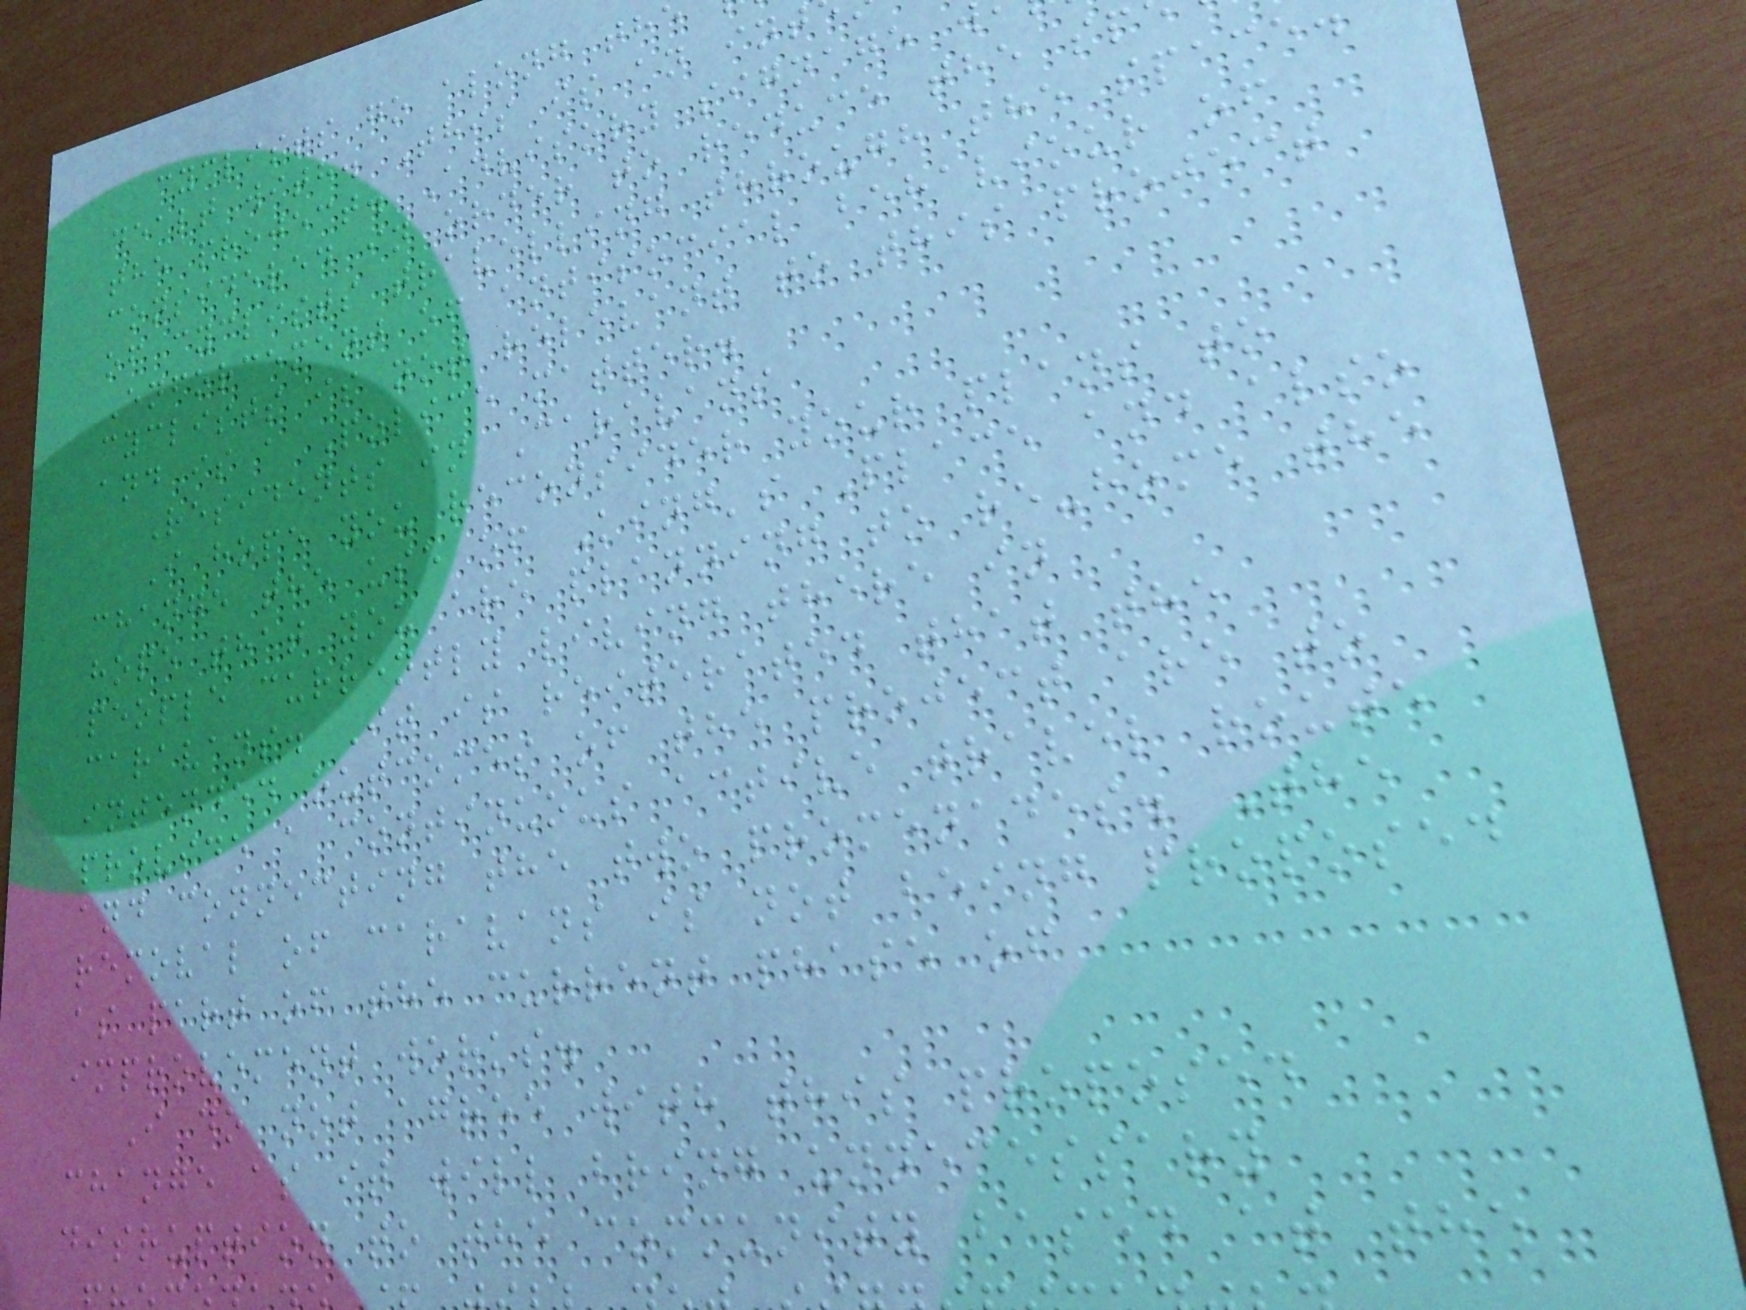cyclists go along th
dealt with. This is an int
the project. Advisory signage
considered in order to reduce the sp
of cyclists travelling through the space
Enforcement of antisocial behaviour of
cyclists is not relevant to this project
and is a Police matter.
Residents in Caravans
I hope you reconsider your plans to
change the use of King's Place and also
hope that you are planning to re-home the
people currently living there in
caravans. It is reiterated that the
intended outcomes of the project are to
provide a continuous active travel route
and connecting the two promenades. The
removal of caravans is not being proposed
as part of the current phase of
improvement works.
I do not agree with this proposed
change as it will bring unnecessary
disruption to the community based at the
